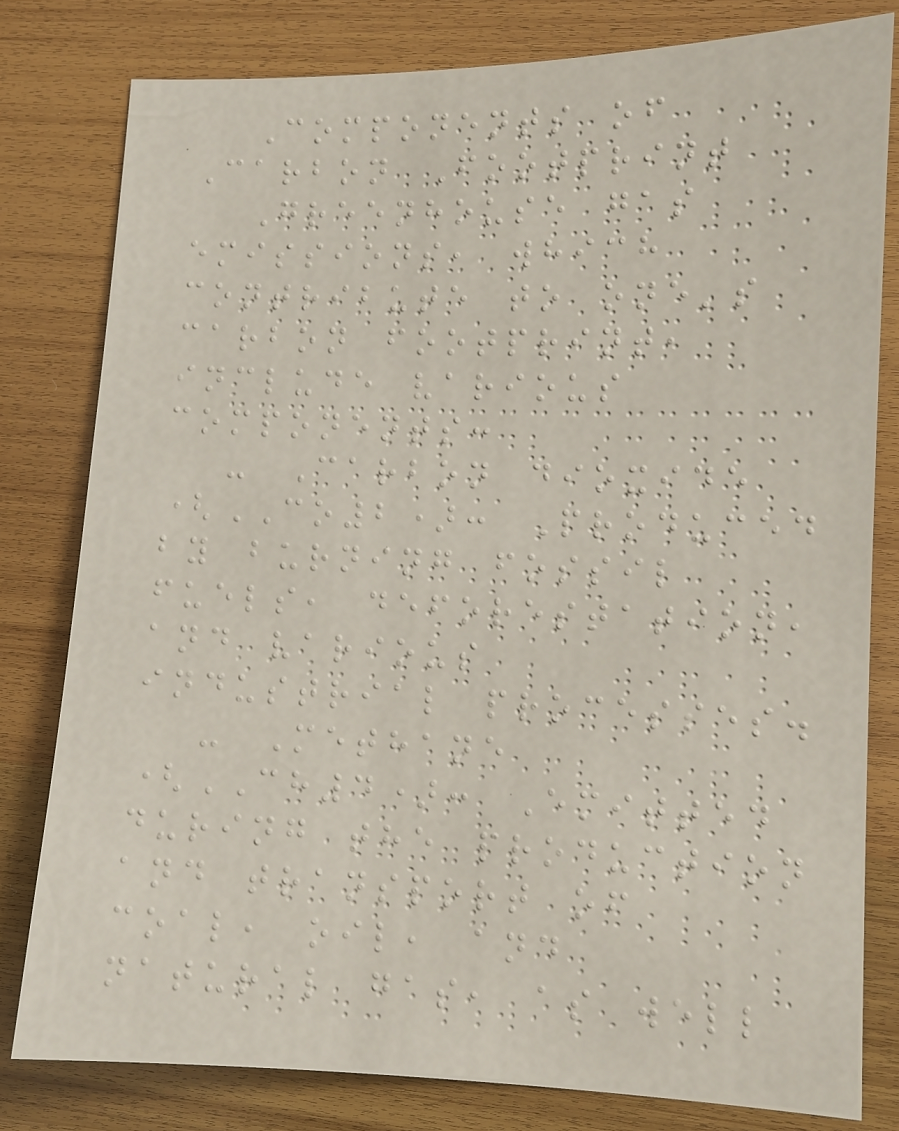Components of
Carbon Footprint
Greenhouse gas
emissions, which
contribute to one's
carbon footprint,
include various
components:
- Carbon dioxide
(CO2): Produced
by burning fossil
fuels, deforestation,
and various
industrial processes.
- Methane
(CH4): Emitted
during the production
and transport of
coal, oil, and
natural gas, as well
